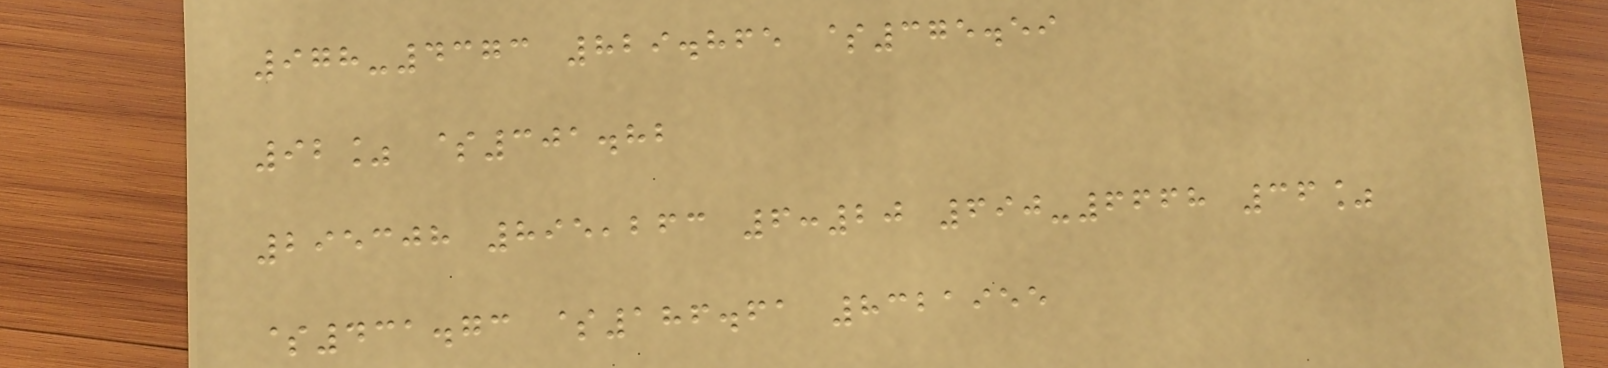978-4373 829.865 $375.59
92% $301.82
295308 895,263 6:20 690-6668 36%
$431.73 $186.61 8321955
